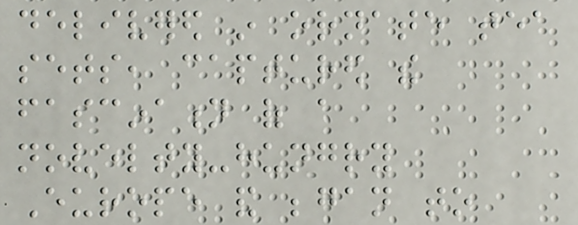delivered in ornate tea
sets, captured the
fascination of a
novelty-hungry
Europe and began to
